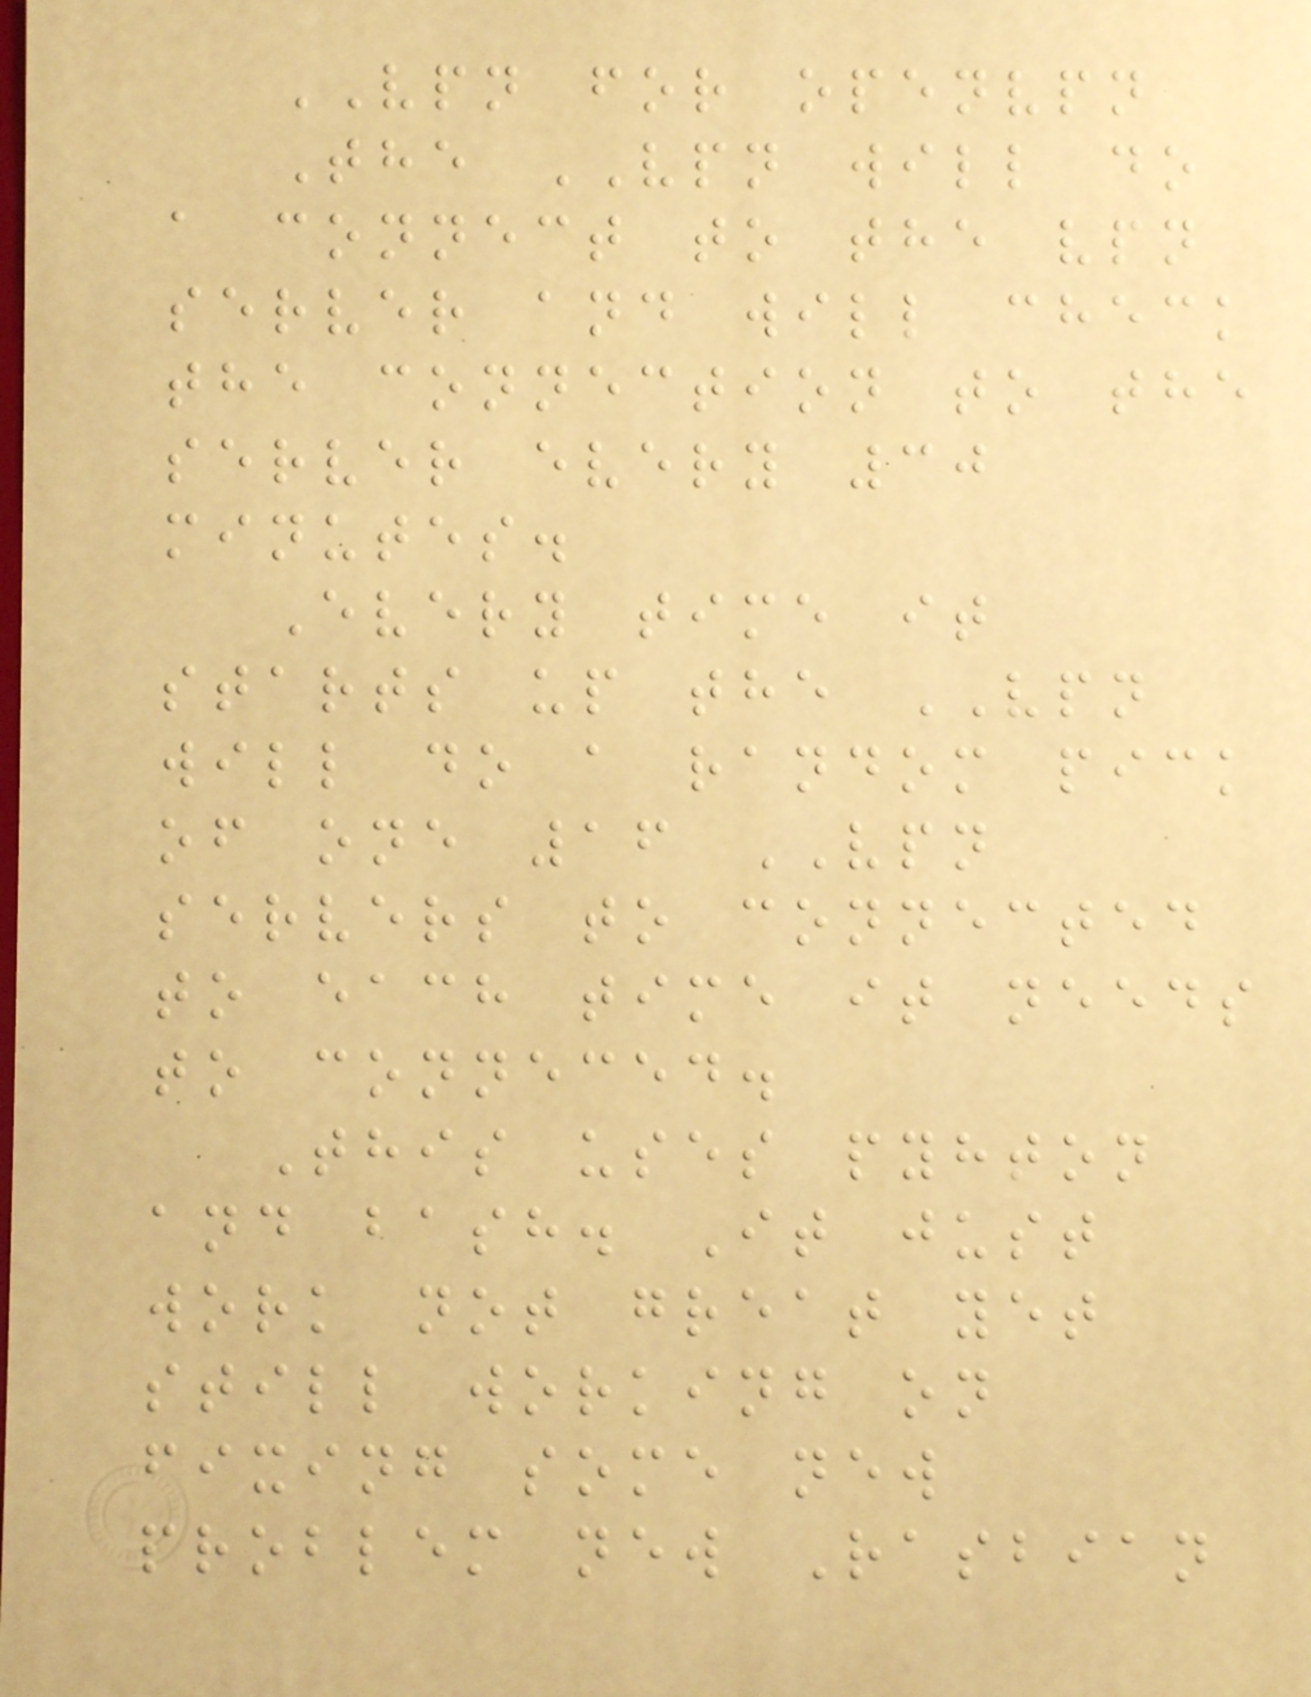VPN for openvpn
The VPN will do
a connect to the vpn
server and will check
the connection to the
server every 30
minutes.
Every time it
starts up the VPN
will do a random pick
of one 16 VPN
servers to connected
to each time it needs
to conneced.
This uses pyhton
and bash. It just
work not great yet
still working on
fixing some new
problem new Rasbian
